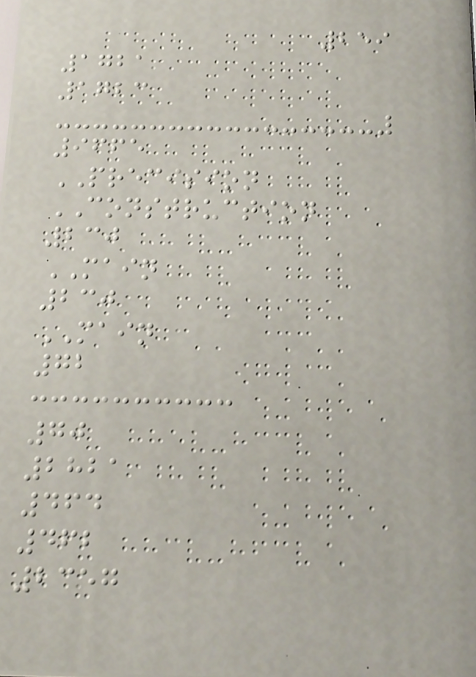259
1721
1723
9665
PRECISION
CONSTRUCTION
230
MAIN
230
MAIN
72
70
2821
464
462
2357
